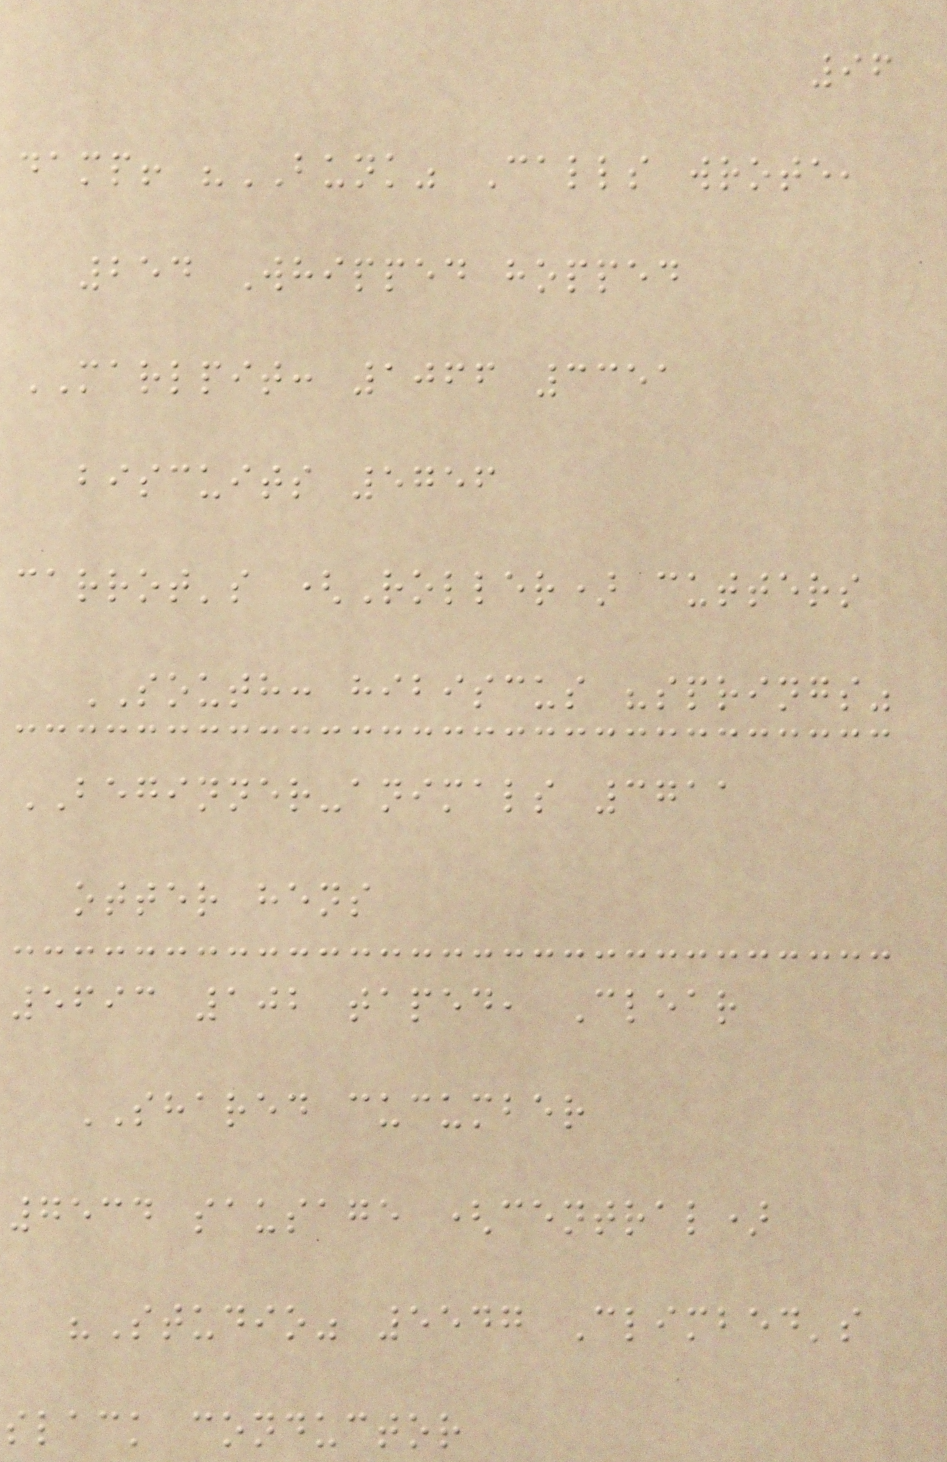96
damp! "BUNK" Calls wrote,
254 Whipped hopped
MARLPIT: 1066 3351
biscuits 5756
carrot's (Roller) cutters
SOUTH: hibiscus "springs"
BEGINNER-animals 3711
otter hens
5693 102 taped, Clear
SHARED cucumber
7534 sausage (central)
"Studio" 5547 Climbed's
slack conductor
